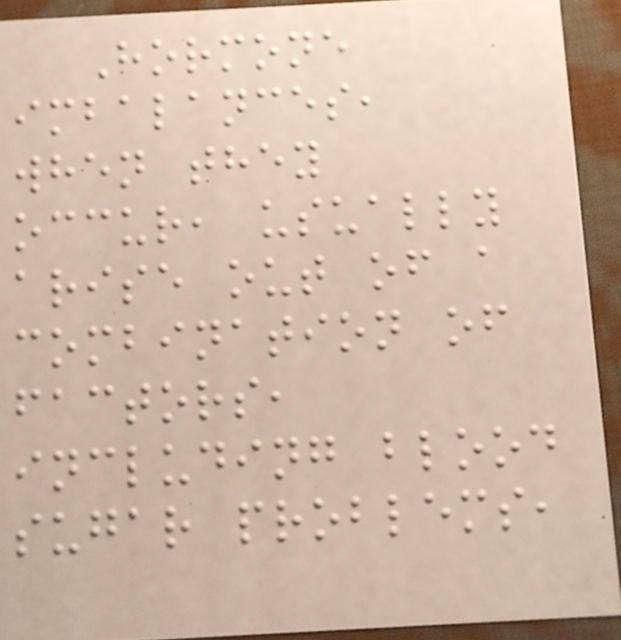Hormone
imbalances,
when they
occur, usually
arise out of a
combination of
factors,
including blood
sugar problems,
